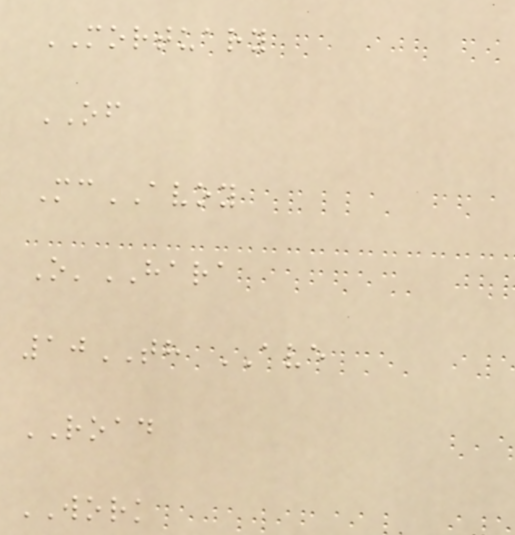MORTUARY
OF
McAVOY
O'HARA
10TH AVE
ROAD
WORK
